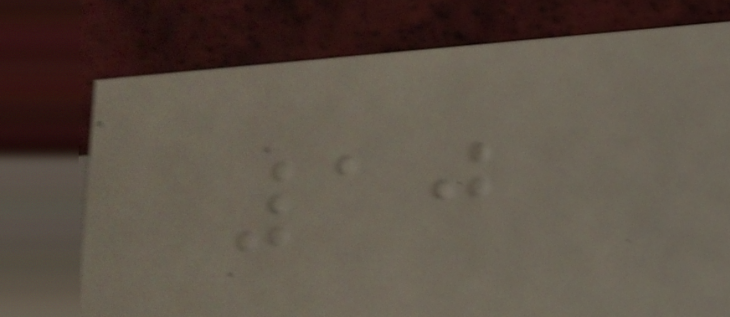10
